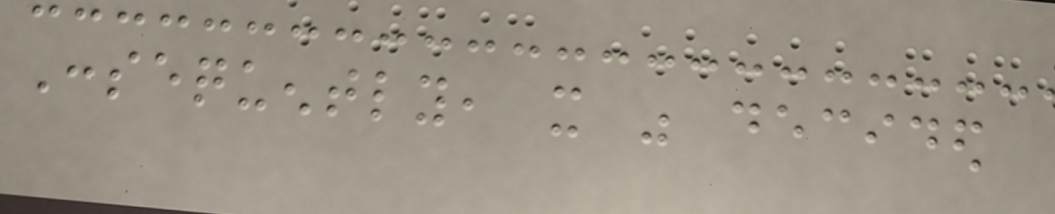Consequently, it was decided
